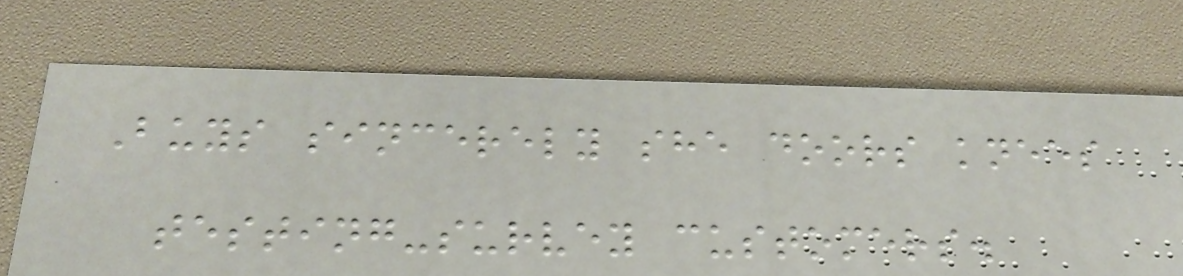Buys sincerely she doors knees
testing-survey customers.
